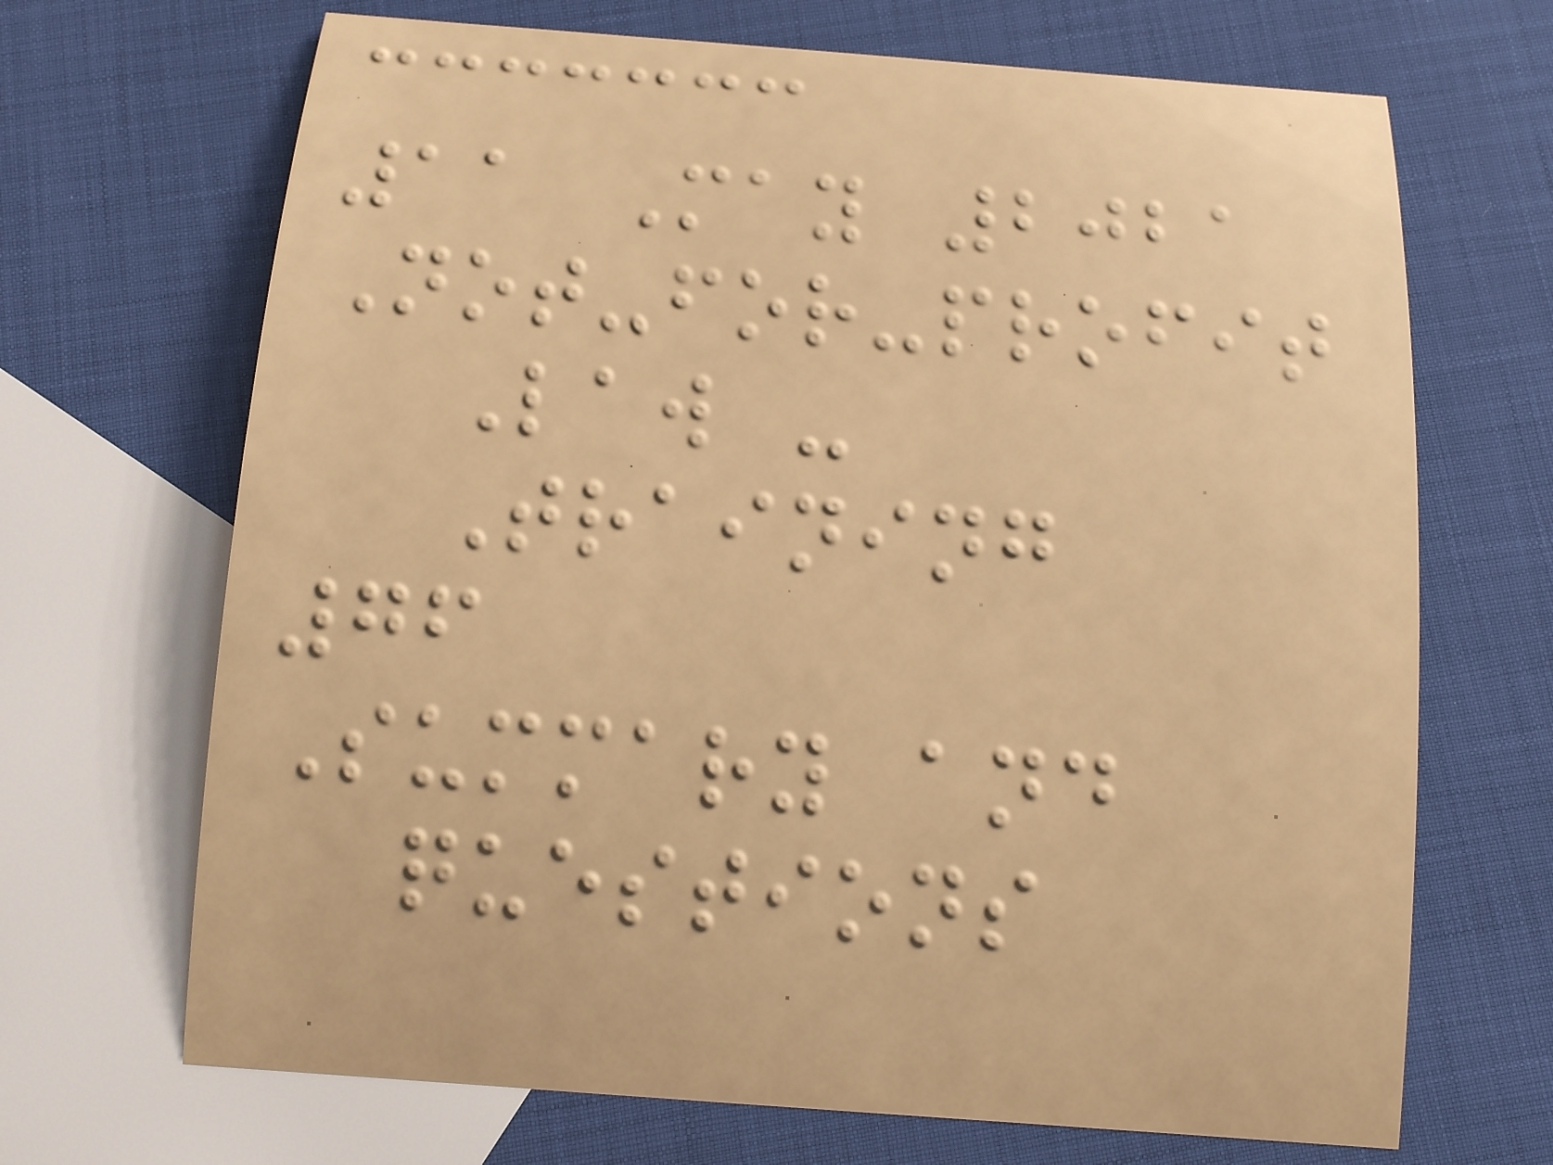11 May 2021
Not-for-profit
Law -
Training
76
Summary and
questions
